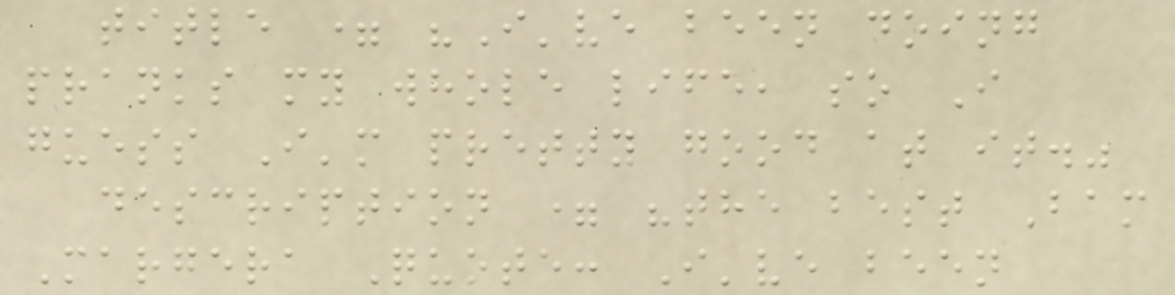title = "I've been doing
pranks my whole life, so I
guess I'm pretty good at it."
description = "the best Bam
Margera Quote: I've been
